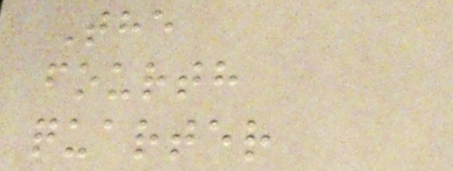The
fourth
quarter
